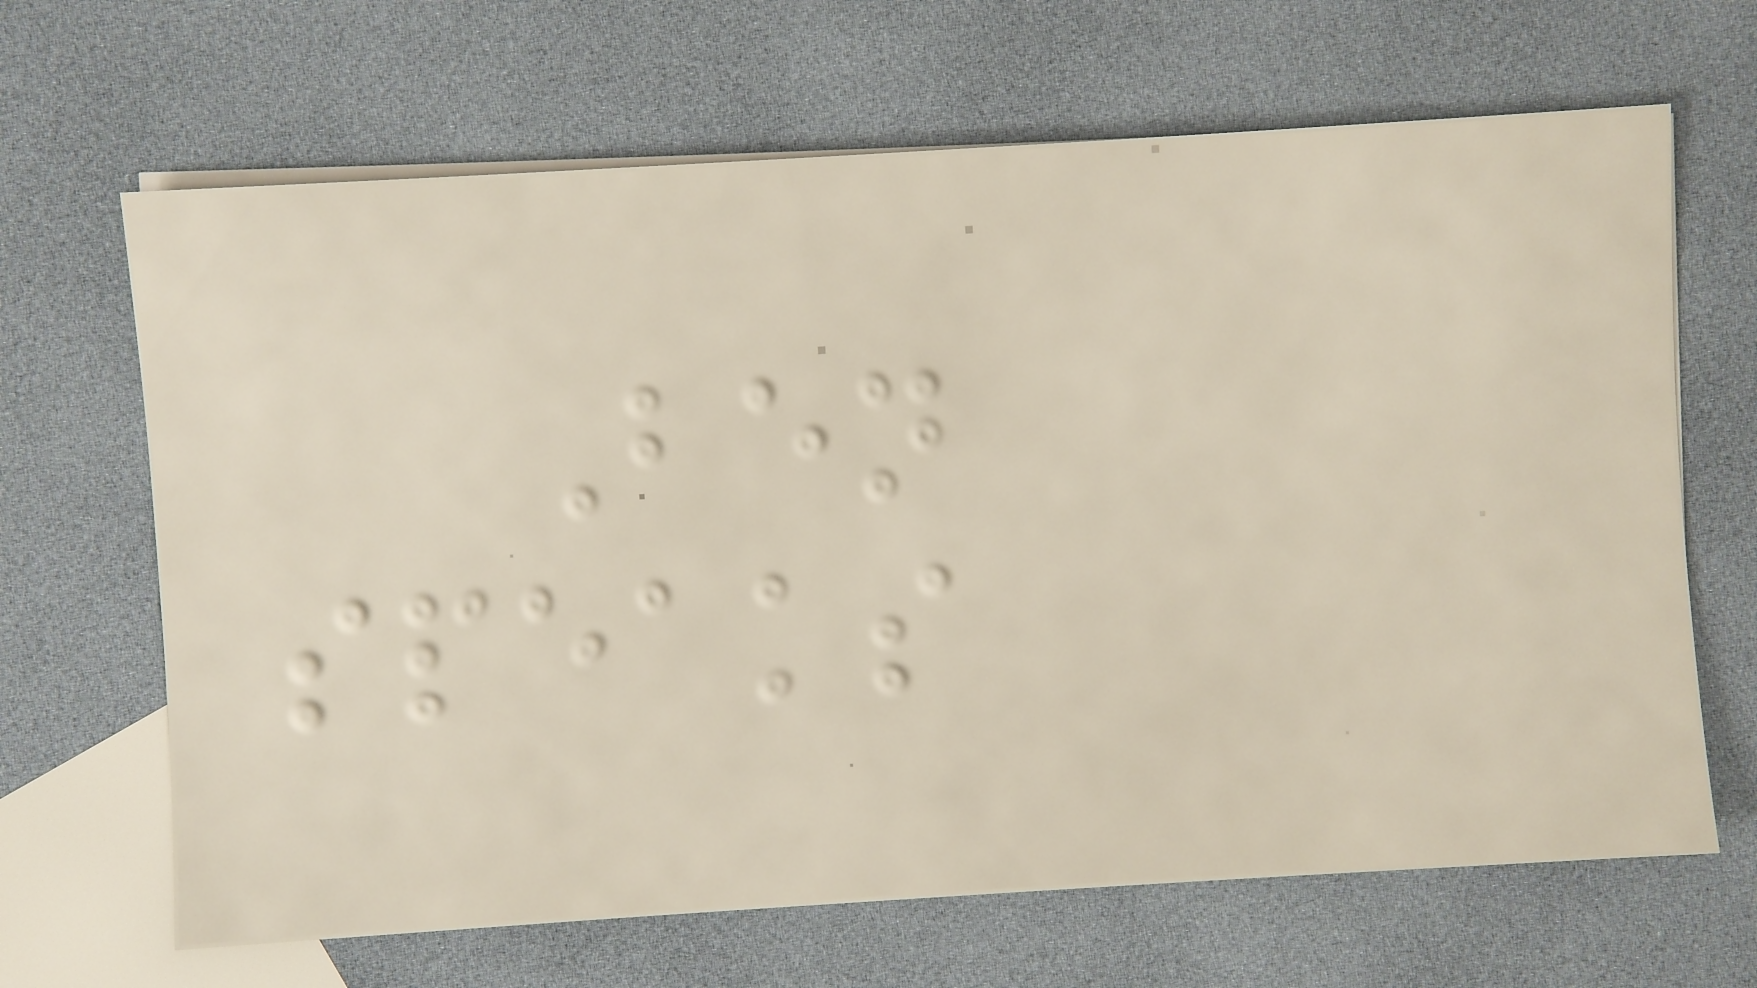Ben
speaks
